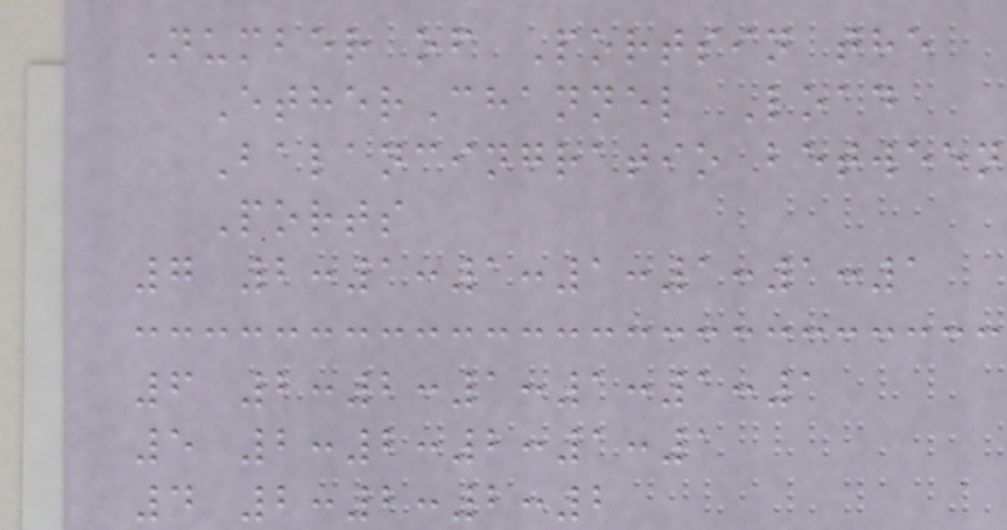Number of Portsin the
EtherChannel Load
Balancingratio between
Ports
7 2:1:1:1:1:1:1
6 2:2:1:1:1:1
5 2:2:2:1:1
4 2:2:2:2
